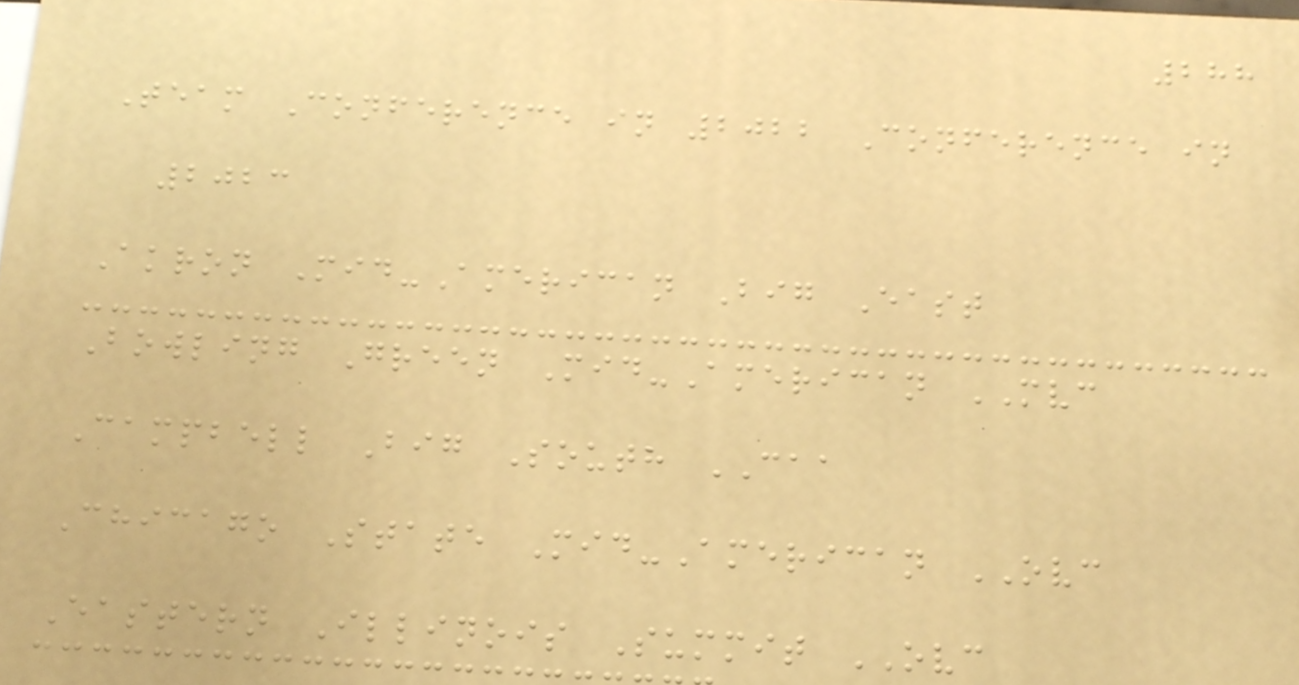288
Team Conference in 2022 Conference in
2023
Akron Mid-American Big East
Bowling Green Mid-American MVC
Campbell Big South CAA
Chicago State Mid-American OVC
Eastern Illinois Summit OVC
